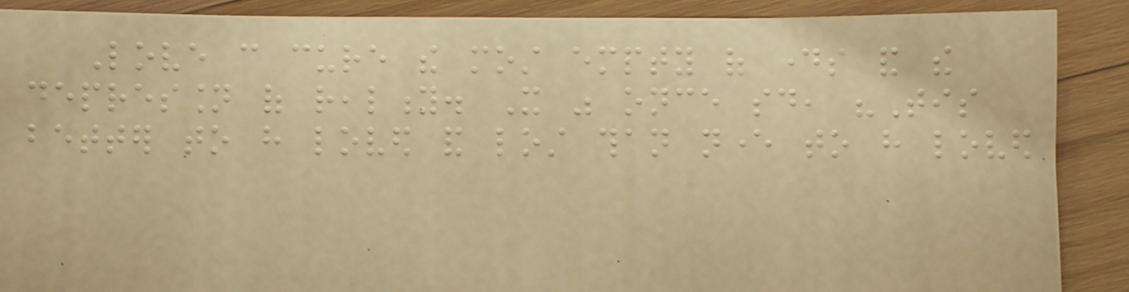Love can cure the most empty of days and the
depression of reality. It was once said, "Tis
better to have loved and lost than never to have loved
